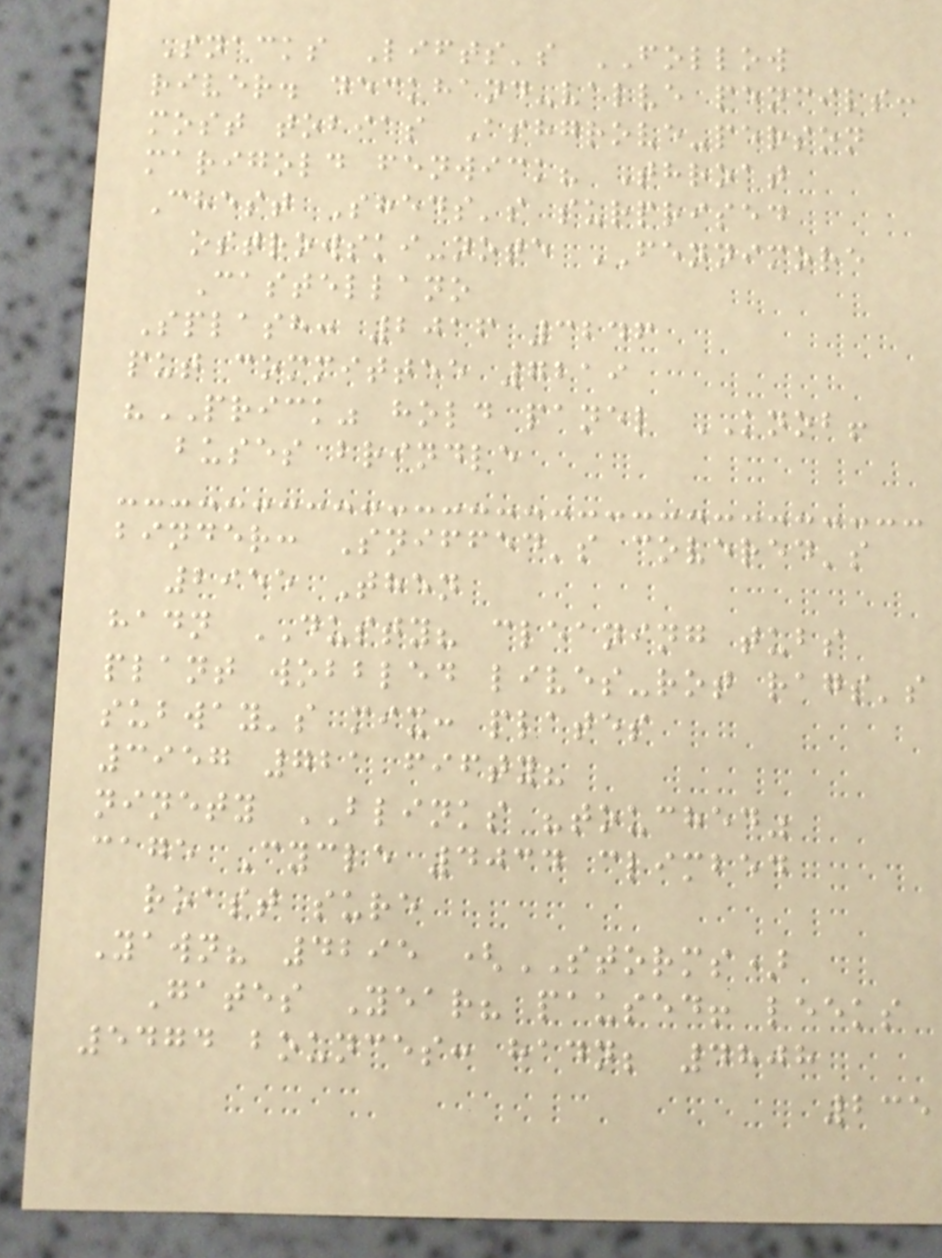Snacks Lifts's FOLLOW
river. deckhand-valve pencils:
most tobias Ashgrove-person
marigold fenwick? Throat
Chest Sheds's surprised
ostrowski-note FENNIMORE
Castellano
Splash: 2016 3246
put committee 7219
"PRICK" hold panel KNOB!
buses brindle
binder: Sniffed's covered's
2955 Then
hadn DUSTY? cleaning tubs
plant wobbled lives-rot rags's
subway's mix: plates
3957 721 fifty?
ninety BLINKS "touched"
cage Cycle 4034 climbed
roast sure
Yawn? 4295 (STORMS)
Gates Year? paused! leeks
5474 bounces: hadn; 4808
235
